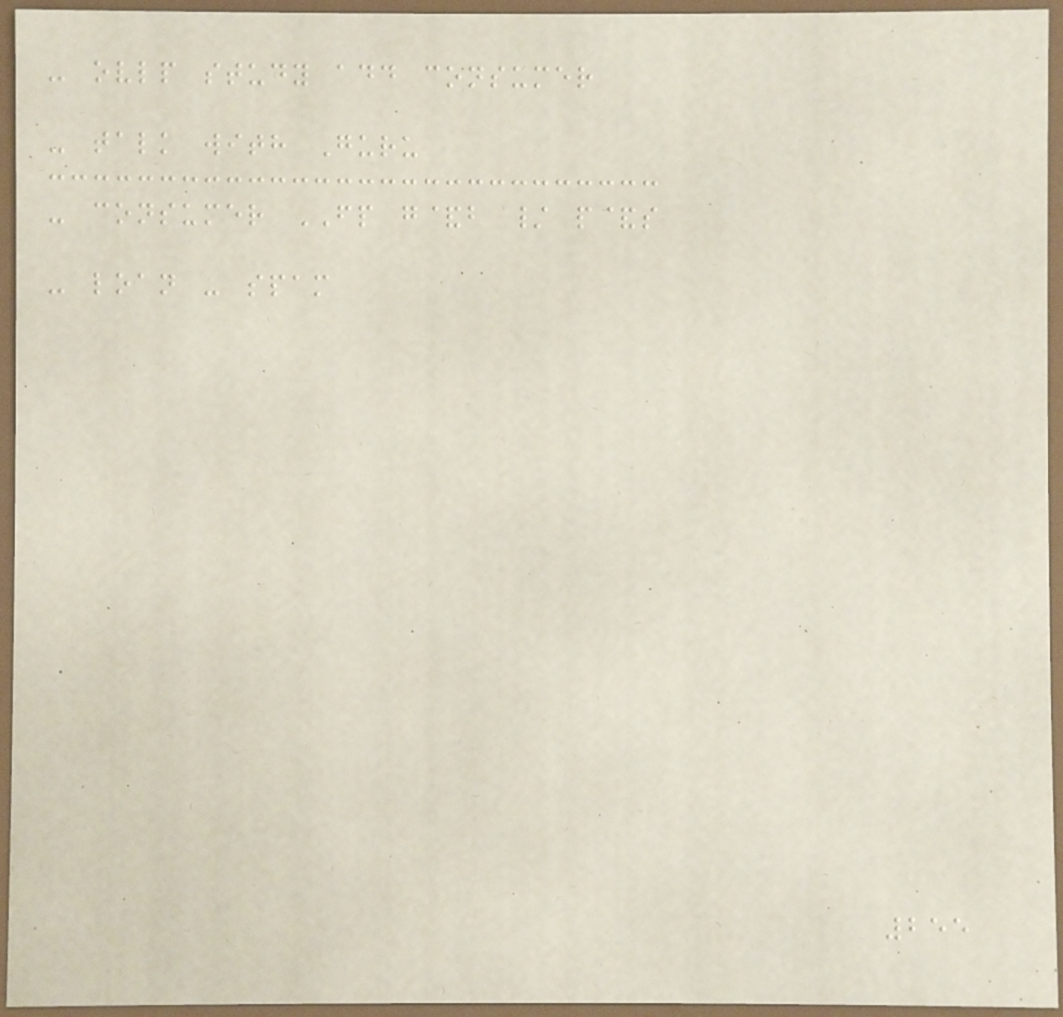- ovlp study add consumer
- talk with Guru
- consumer FP g&b / p&s
- loan - spam
255
